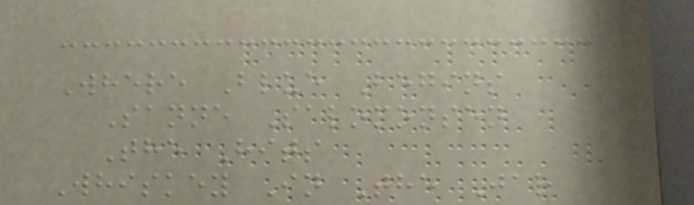Where Blue Begins
Sanne Salomonsen
The Hits
Whiskey In The Jar
